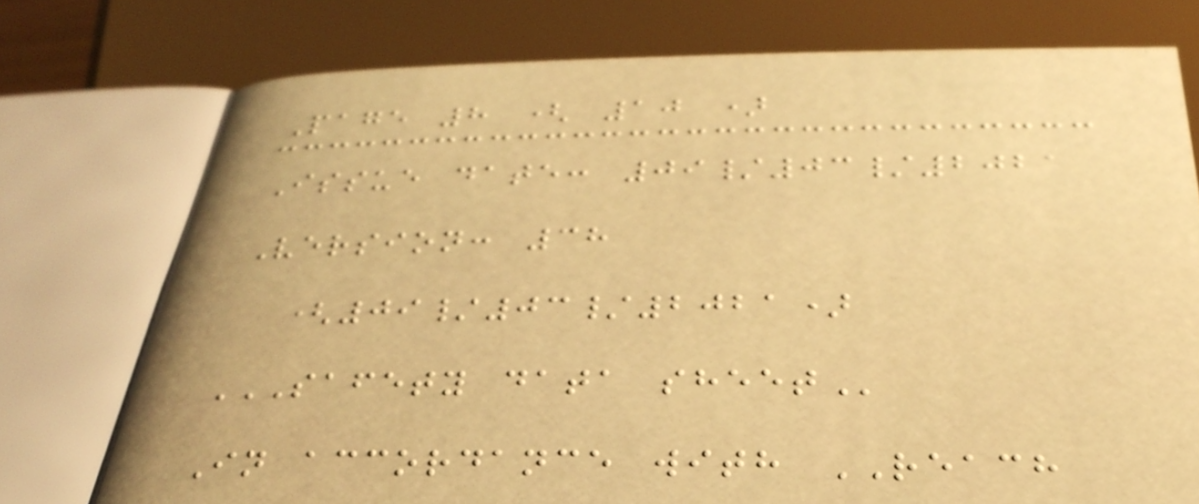Page 8 ( 10 )
Issue date: 09/03/2021
Version: 38
(09/03/2021)
SAFETY DATA SHEET
In accordance with REACH
